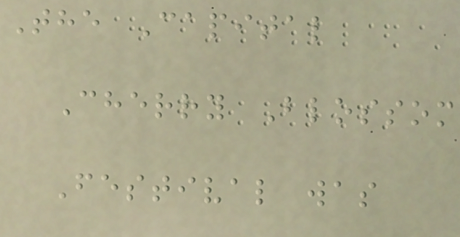The Capital
Cherry Blossom
Festival was
